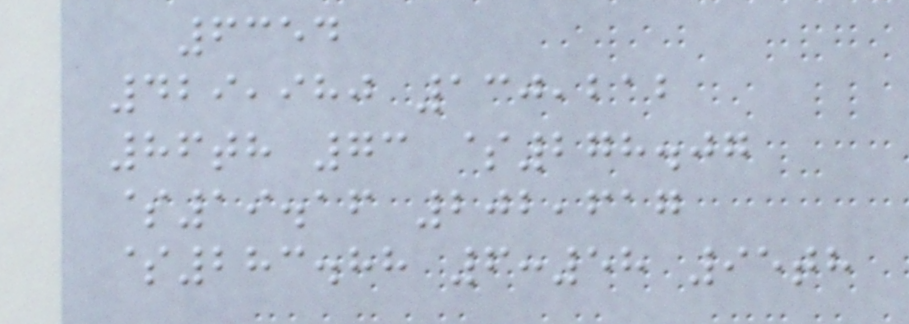6354
429,980 130,212
86th 73 $278.07
$19.16 202,617
$283.88 6:58 95th
